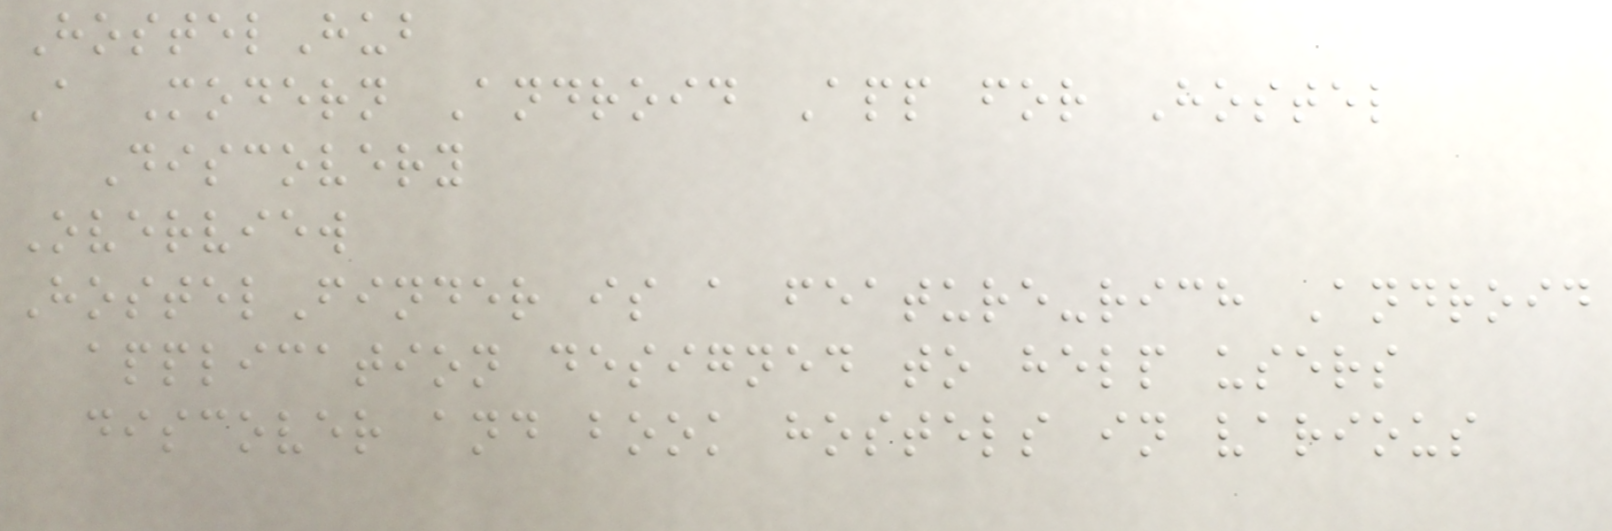HostelHub
A Modern Android App for Hostel
Discovery
Overview
HostelFinder is a feature-rich Android
application designed to help users
discover and book hostels in various
